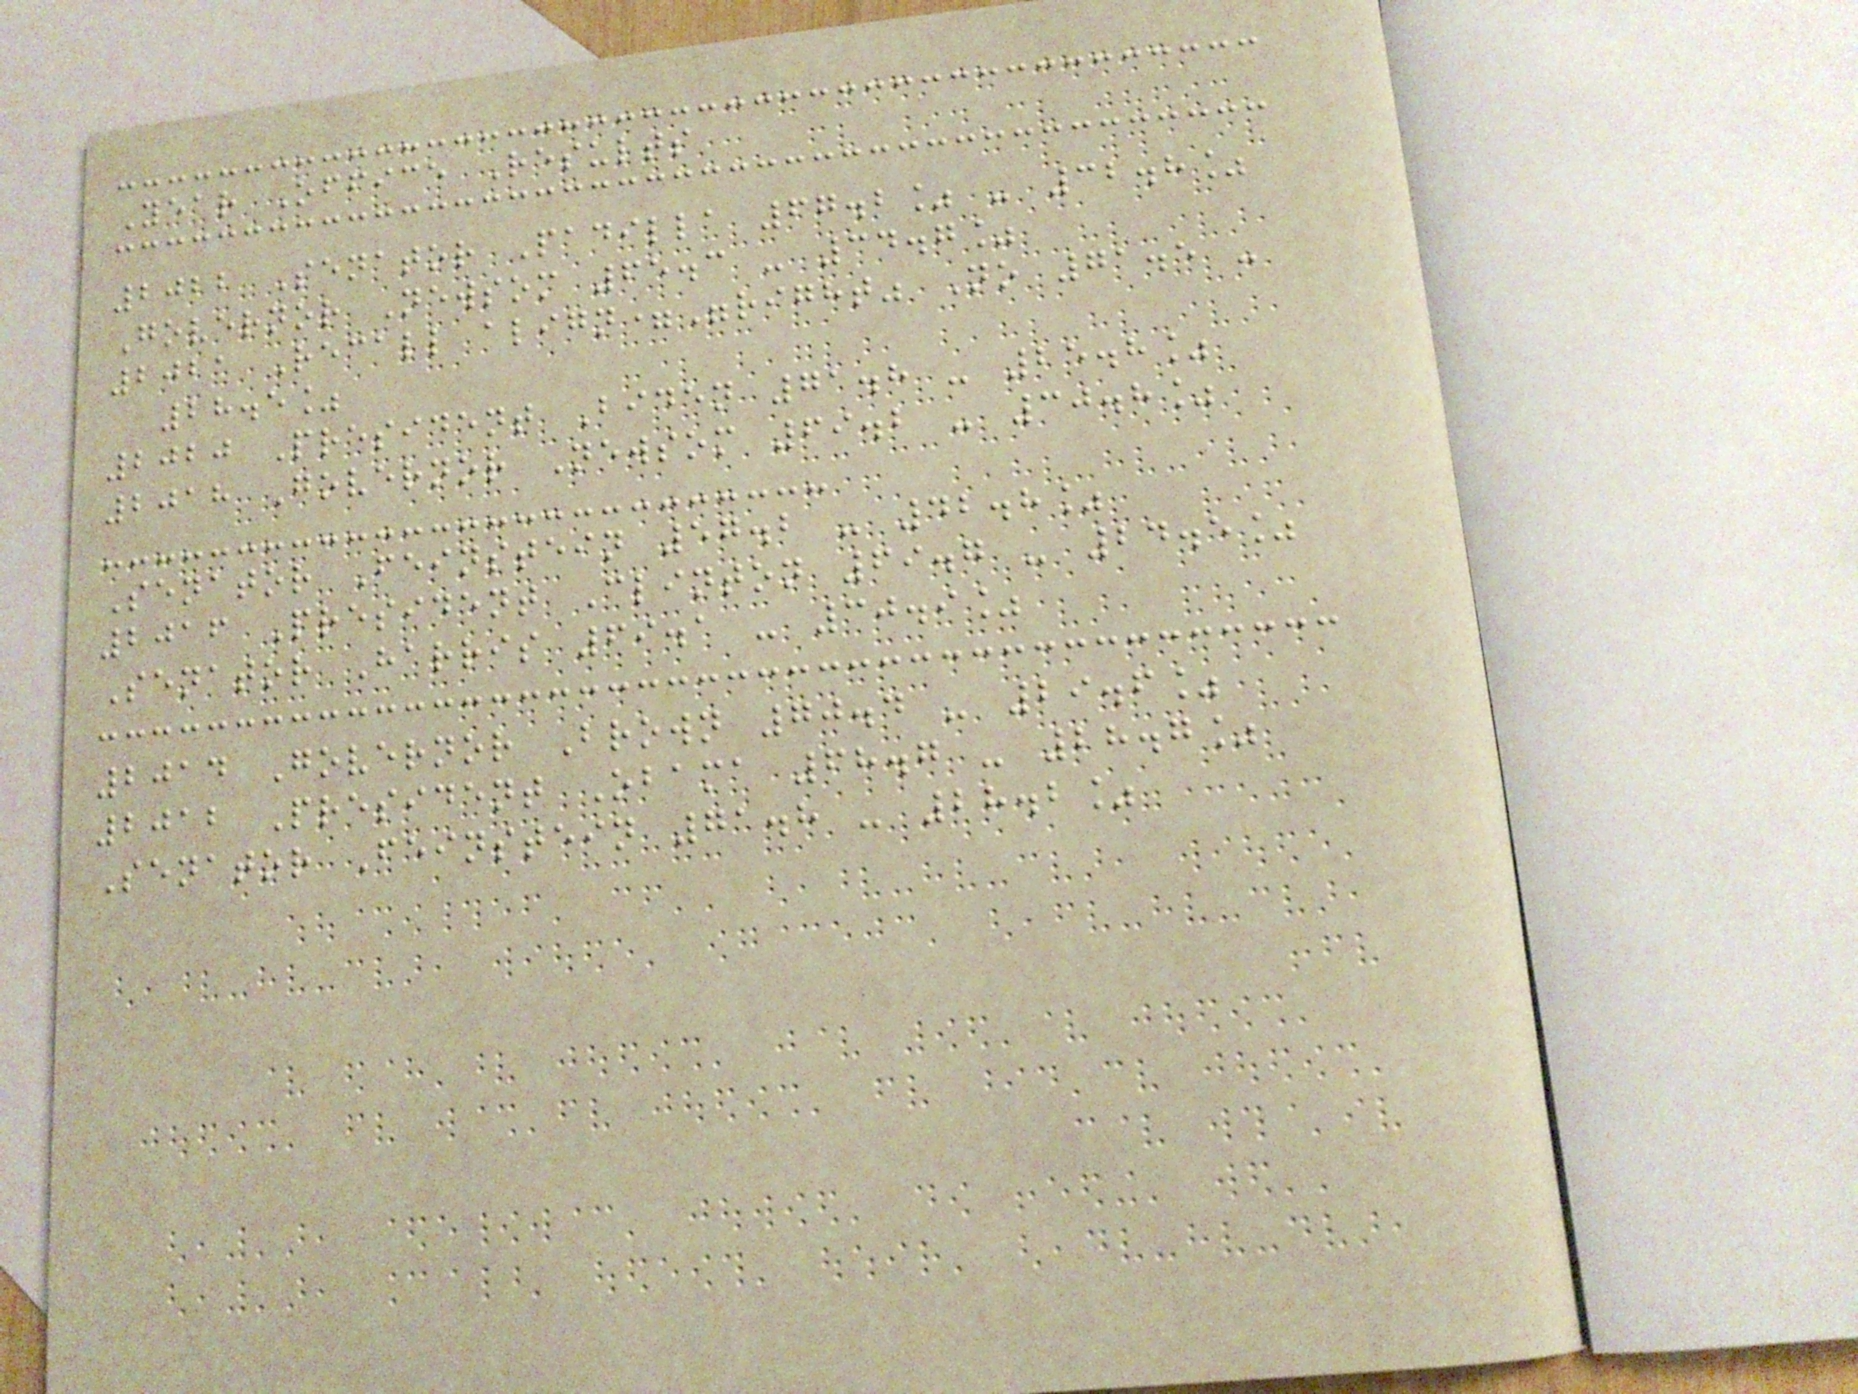Year Office Results
2022 Senator Padilla 67.2% - 32.8%
Governor Newsom 65.3 - 34.7%
2021 Recall align="right" No 71.5 -
28.5%
2020 President Biden 71.8 - 25.8%
2018 Governor Newsom 69.2 - 30.8%
Senator Feinstein 57.2 - 42.8%
2016 President Clinton 69.7 - 24.5%
Senator Harris 69.1 - 30.9%
2014 Governor Brown 70.4 - 29.6%
2012 President Obama 68.7 - 28.7%
Senator Feinstein 71.8 - 28.2%
